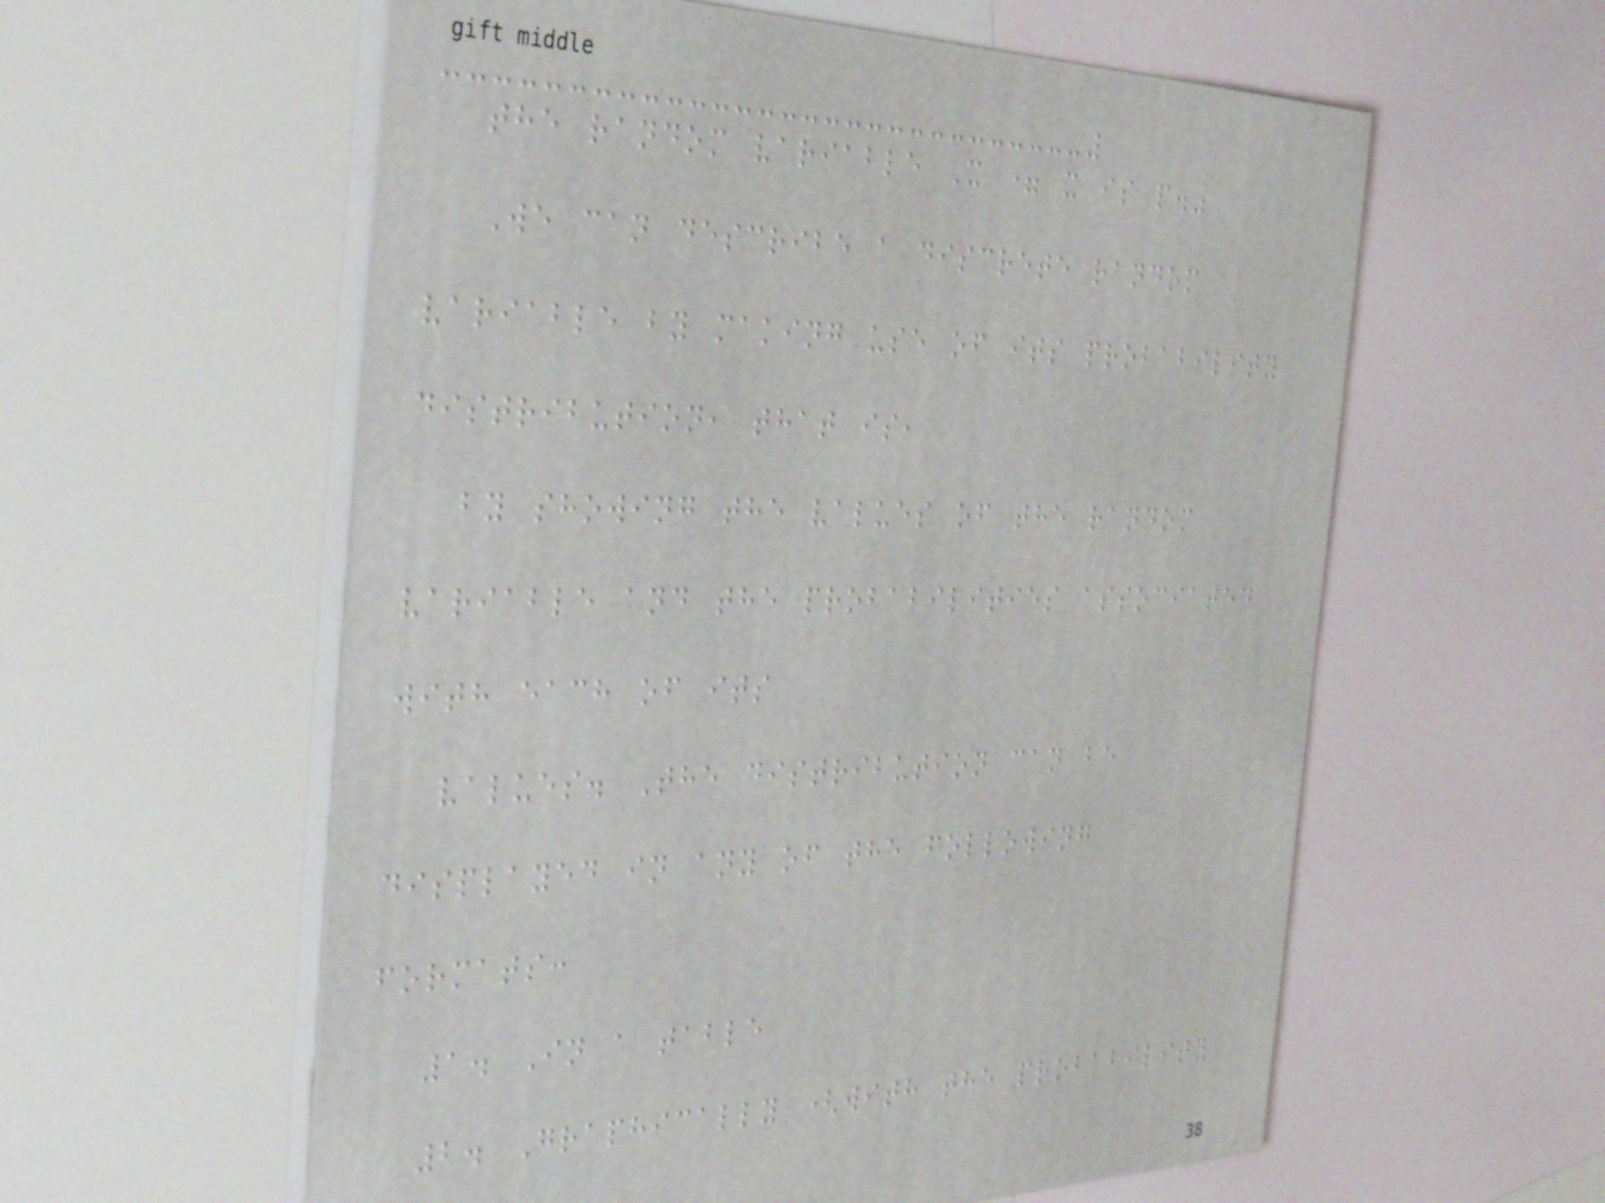the random variable X = x is p."
We can describe a discrete random
variable by making use of its probability
distribution, that is,
by showing the values of the random
variable and the probabilities associated
with each of its
values. The distribution can be
displayed in any of the following
formats:
1. In a table
2. Graphically (with the probability
